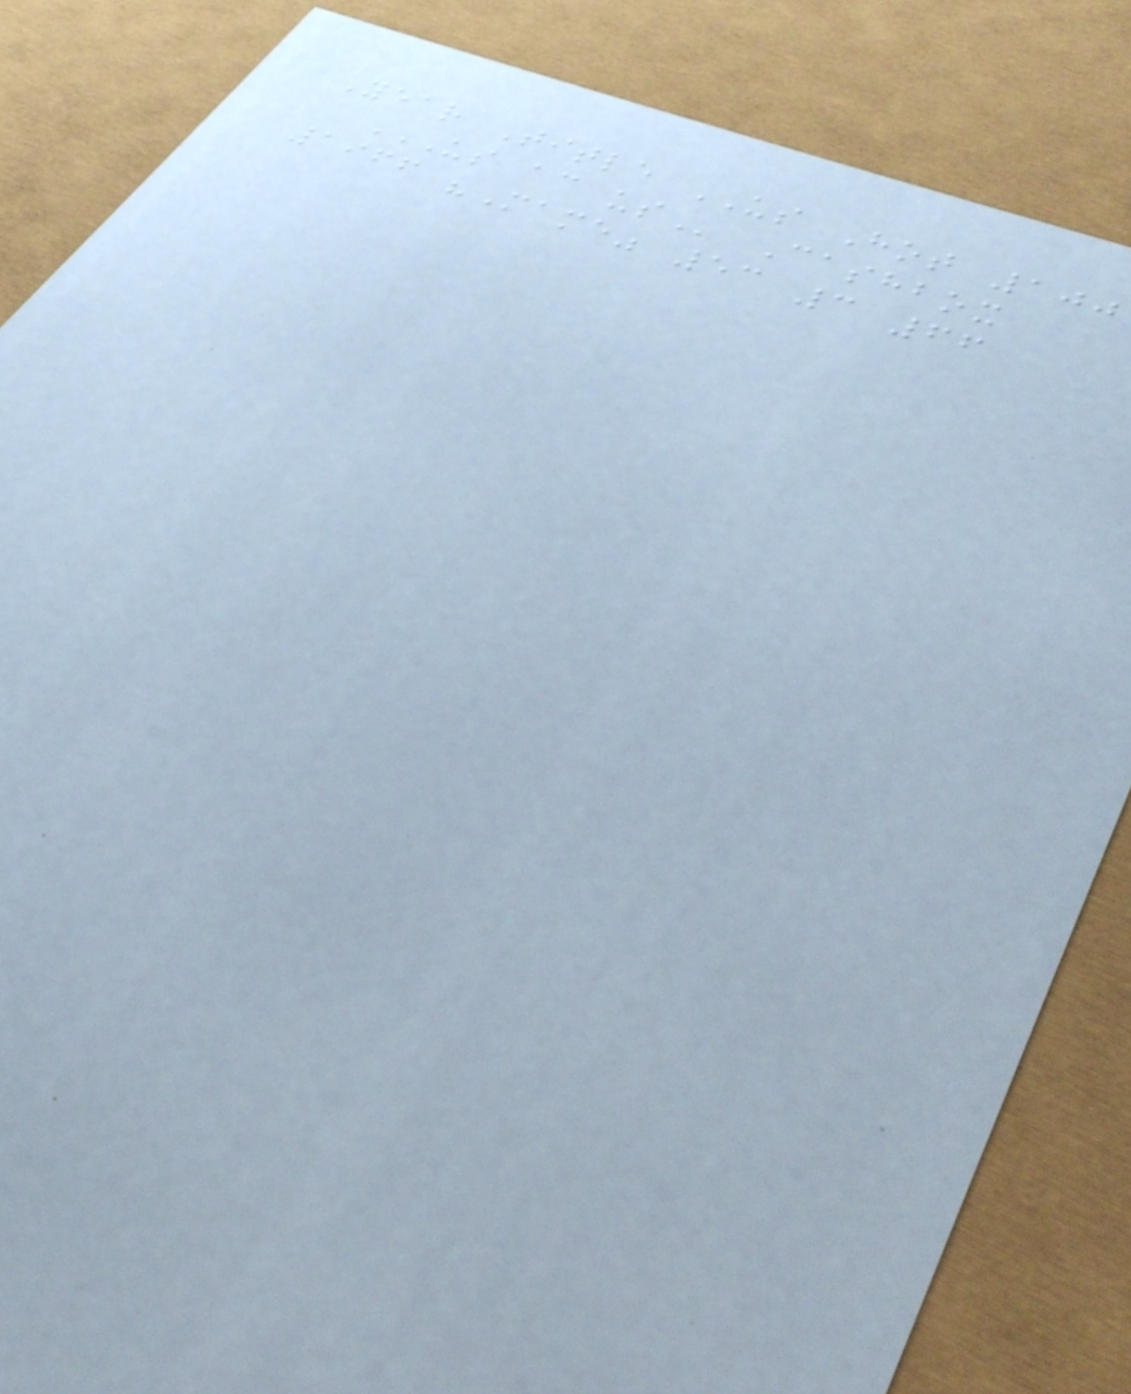Year Title US Hot 100
US AC US Cashbox
1966 "Mame" 53 3 66
